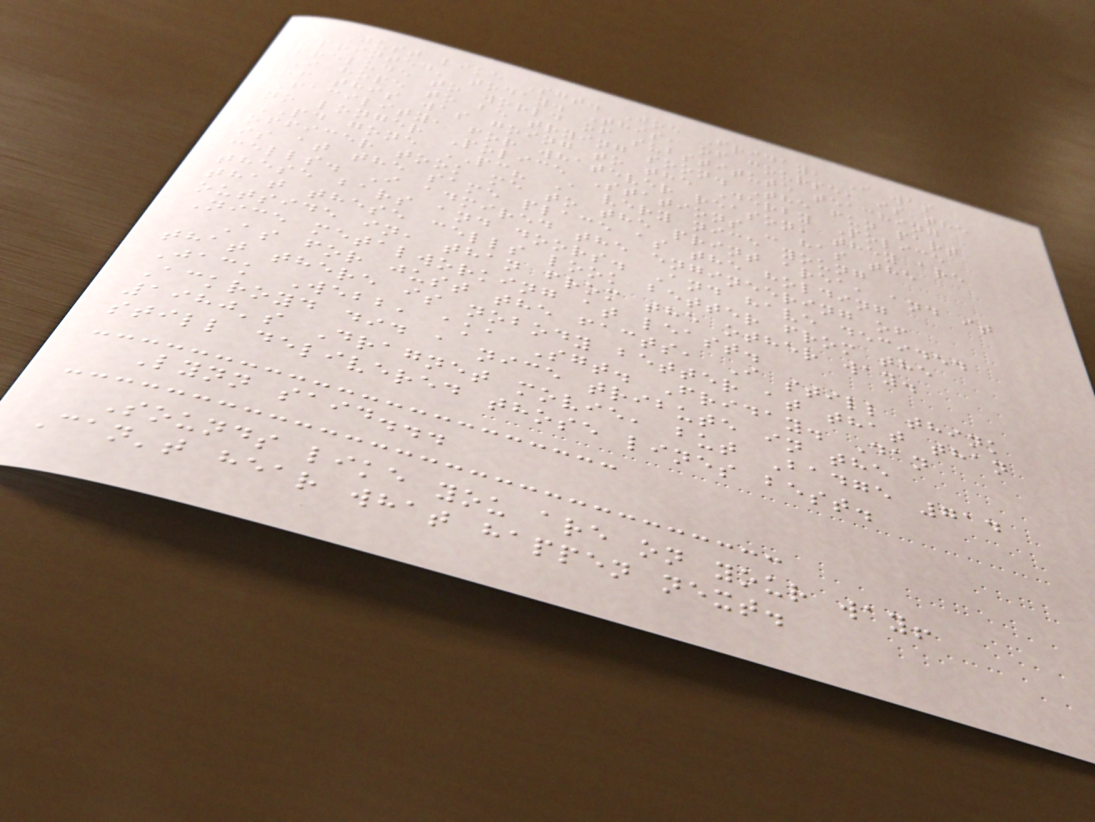Just like Sgt. Joe Friday, I was
'printed' today. This, of course, is the
prelude to world of substitute teaching
I hope to be trying soon. The fun part
of this was going to the Derby Police
Facility, for whatever reason, they are
no longer Police Stations - has the
PD gone PC? A very nice young
officer took me to the print area, and it
is at the same place as the holding
cells. I admired the engineering of
these bars and doors. And have decided
that these cells look better from the
outside in, than from the other way.
Nice metalworking at least.
As for just the facts, I still think
that there is nobody better at that than
Jack Webb, aka Sgt. Friday. Dan
Ackroyd did a nice tribute in the
1980's Dragnet movie, but Badge 714
still delivered those lines best.
Lynn said...
Sounds like you are on your way!
Can't hear what happen next.
